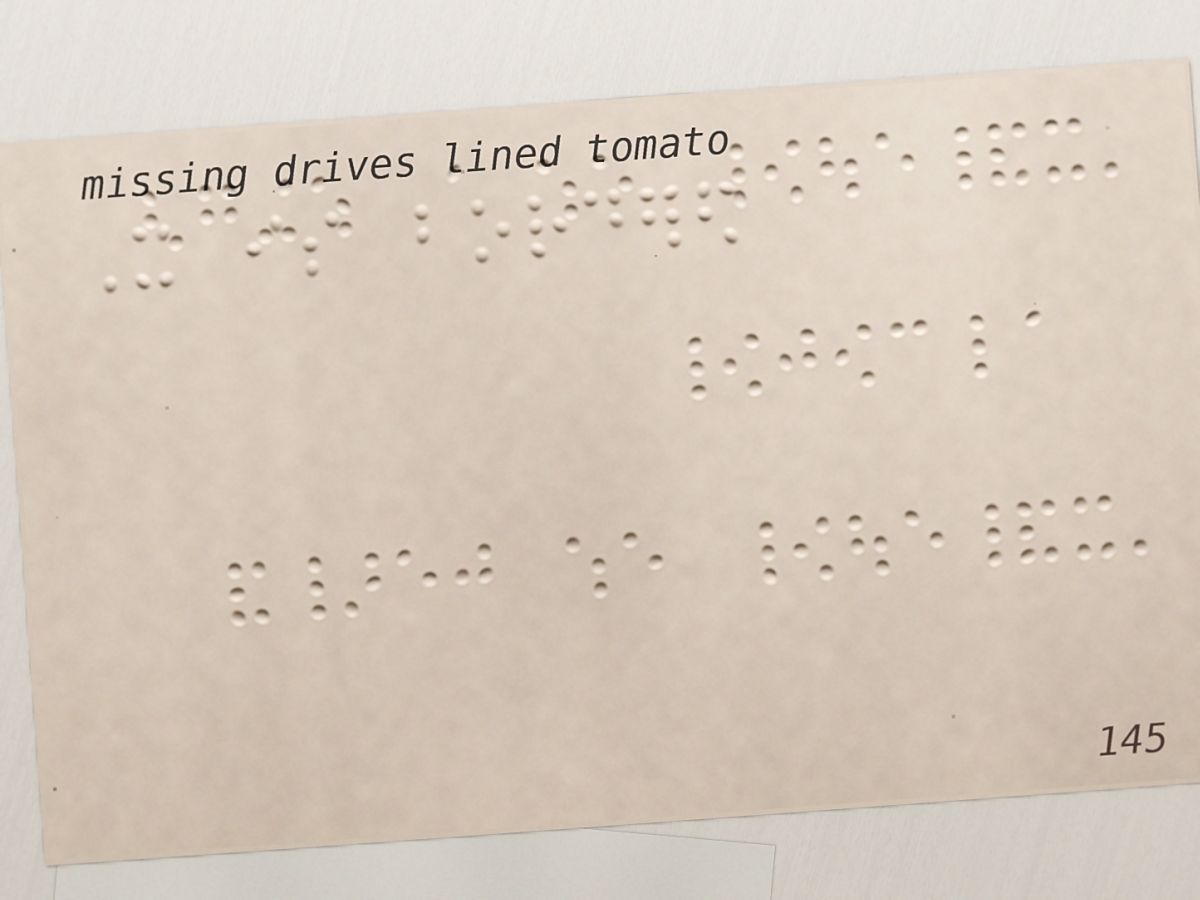It is bordered
